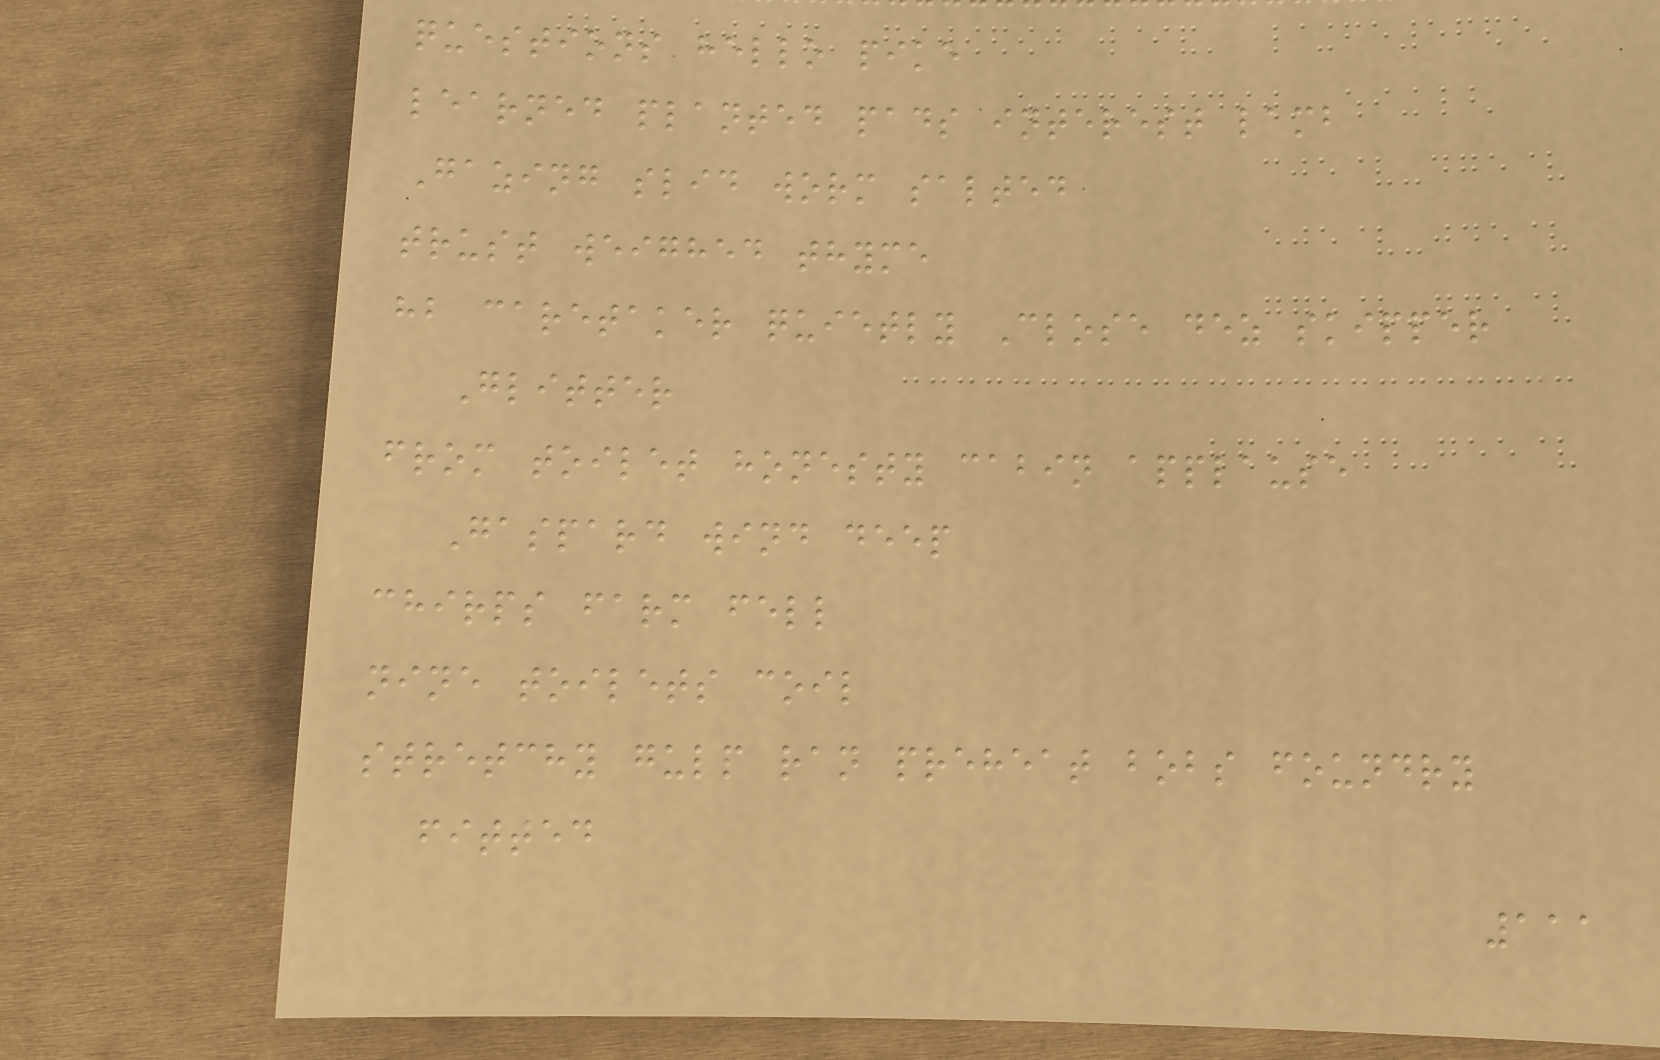questions hello pike
learned planted pads interest lamb
Gazing slid worm salted
trust weighed thyme
hb caretaker quietly Close dez skipper
Glitter
from toilet honesty cabin applause
Gaspard wind deep
chirps farm fell
nine toilets coil
stretchy gulp ran preheat bobs foundry
fitted
111
